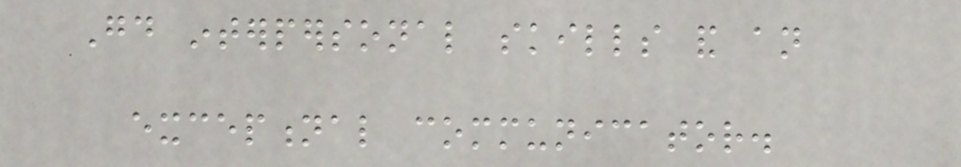Good interpersonal skills and an
exceptional communicator.
